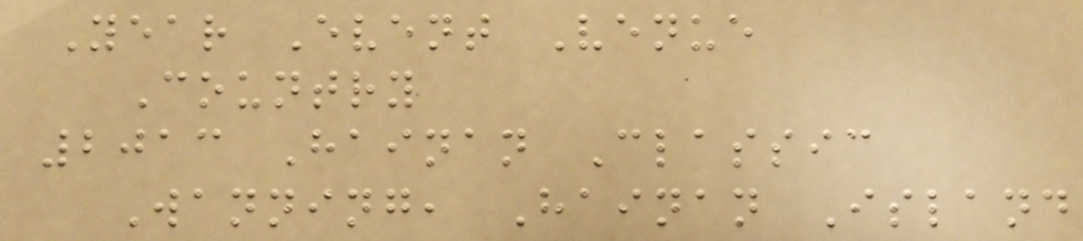Year Event Venue
Country
2013 Hainan Classic
Wanning, Hainan Island
